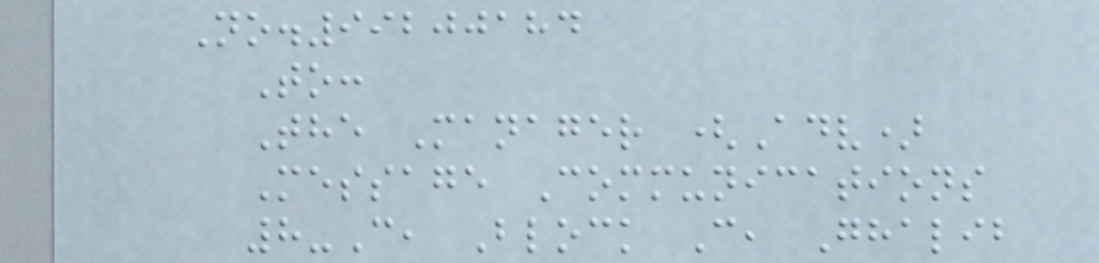No.99200184
To:
The Manager (Adv)
Message Communications
8-C, Block C, Ghalib
